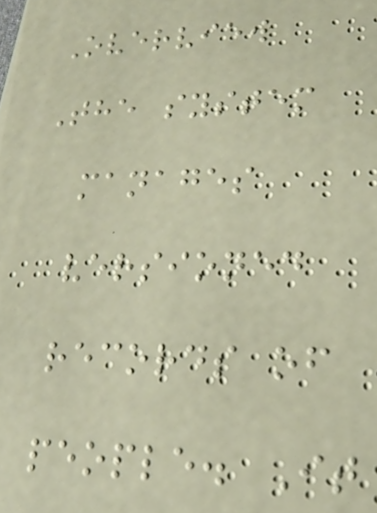Overview
The system
manages
versioned
records of
people. It
